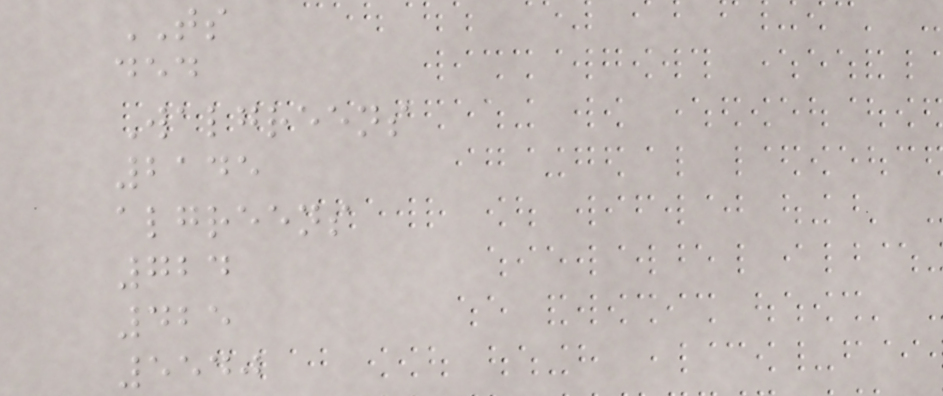TS
ded
Walgreens
2145
algreens
724
425
5540
